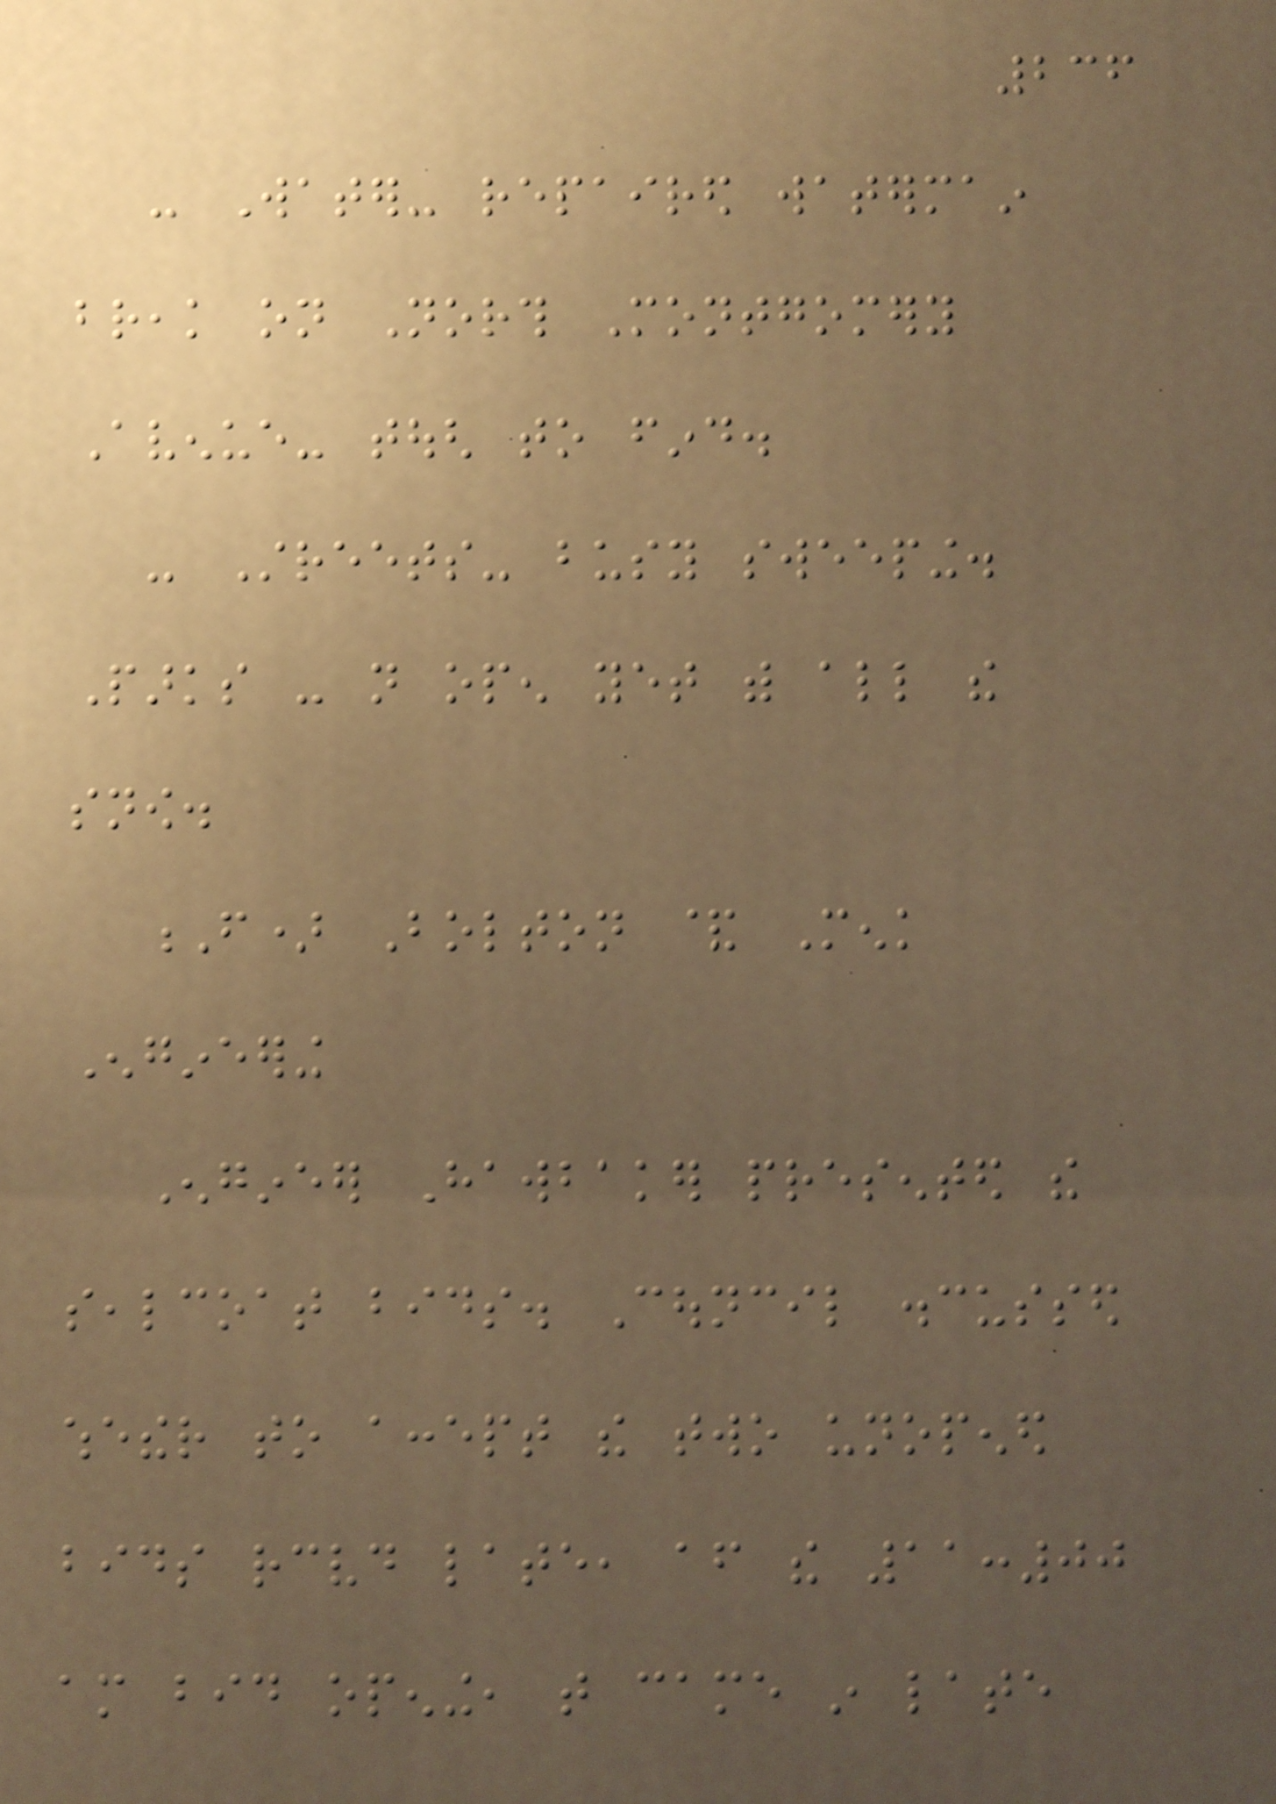236
- Water- repaired watermain
break on North Montgomery
Avenue- tough to find.
- Streets- busy sweeping.
Parks - not open yet with all the
snow.
F) Bolton & Menk
Engineering
Engineer Hawbaker presented the
sealcoat bids. Council discussed
whether to accept the two unopened
bids received late, after the 11:00
am bid opening, that came in late
